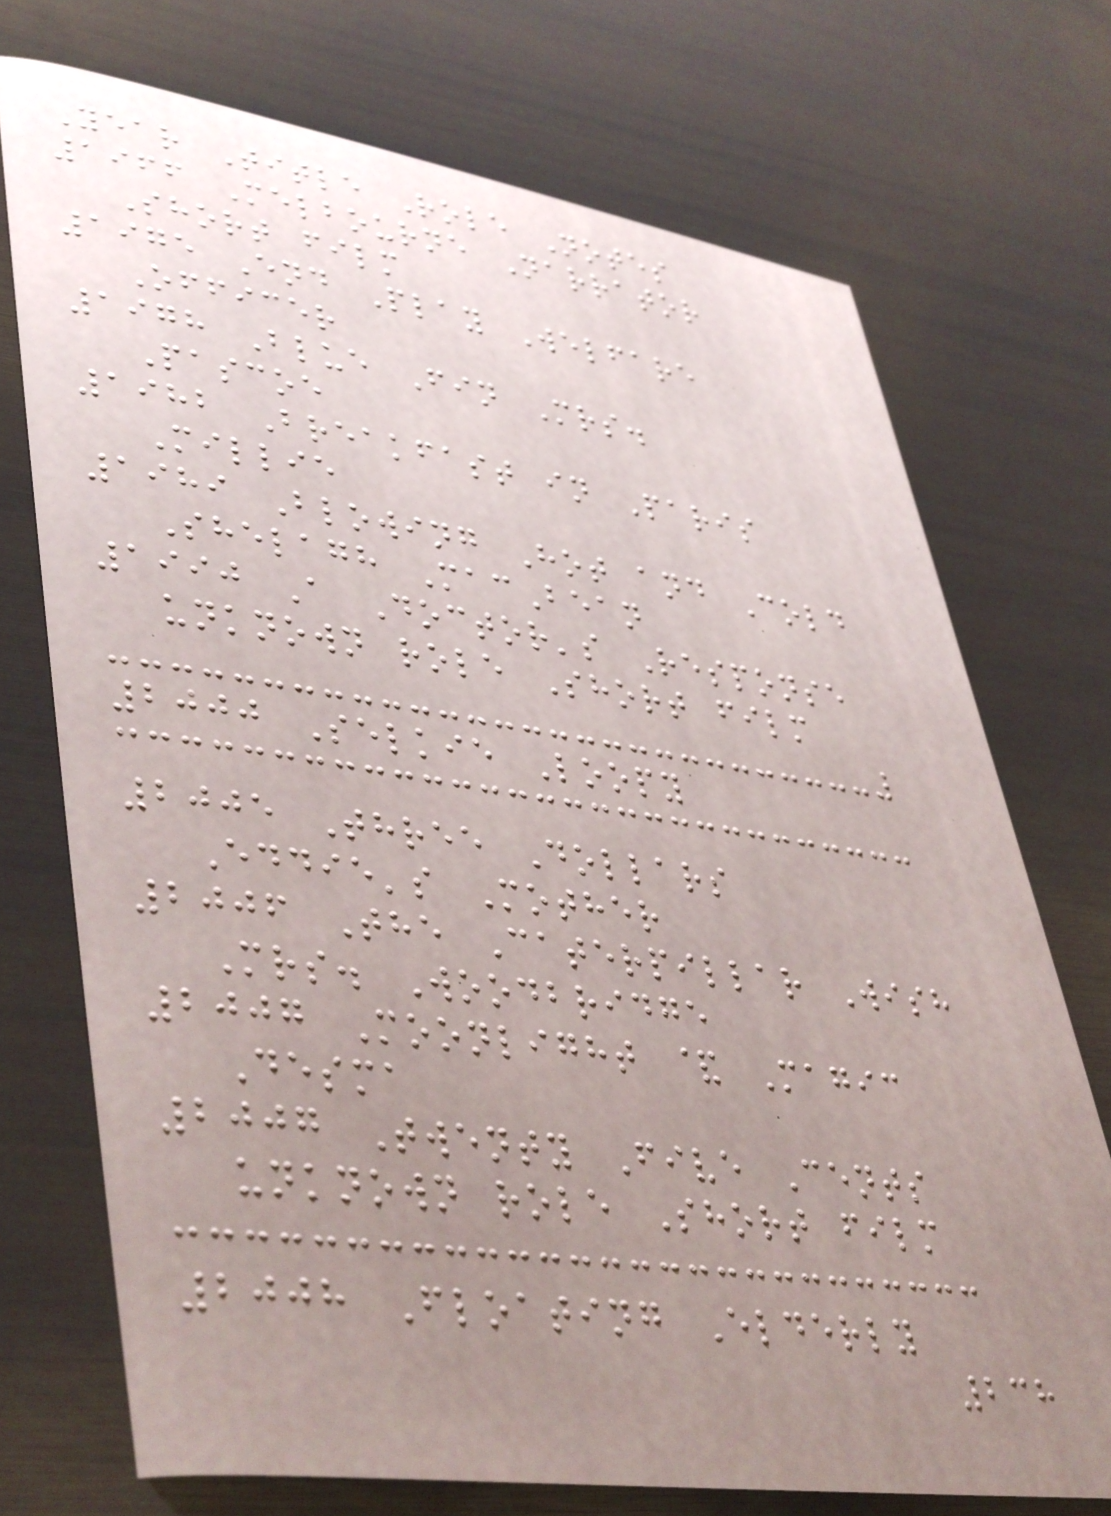Year Title Role Notes
1966 Melbourne Narrator
Short film
1975 End Play Welfare
Officer
1978 Blue Fin Mrs.
Pascoe
1982 Breakfast in Paris
Millie
1989 Blowing Hot and Cold
Shelagh MacBean
1990 A Doctor's Response
unknown role Short film
2000 Selkie Loopy
2005 Three Dollars
Eddie's Mother
2006 The Caterpillar Wish
Mrs. Woodbridge
2007 Moonlight & Magic
Desma
2007 Twenty Five Cents
unknown role Short film
2008 Floating Elderly
238
